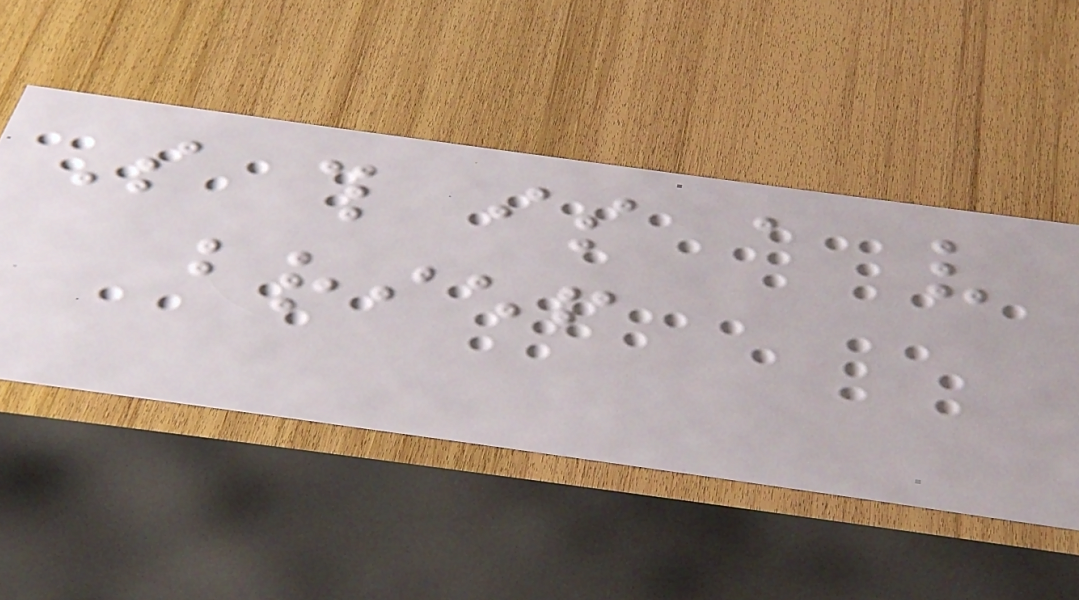So this is a very
brief
